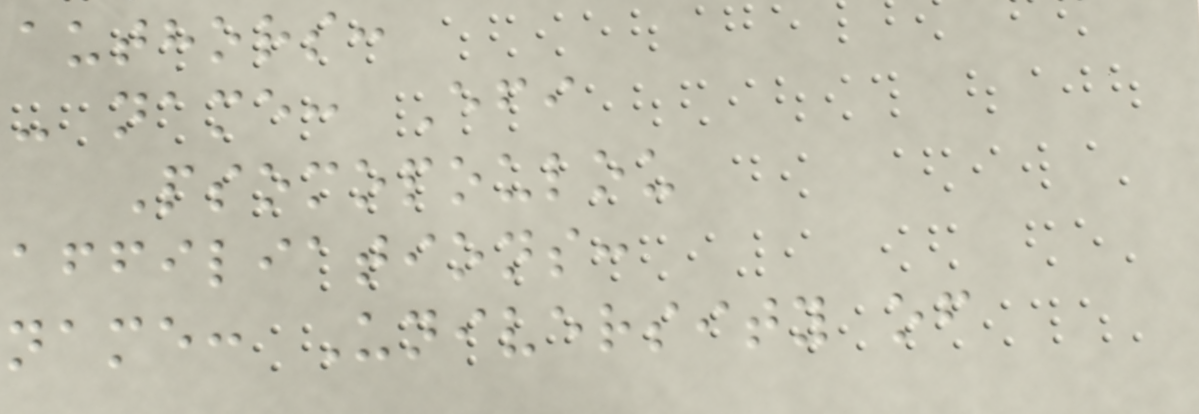authors:
- name: Efi
Psomopoulou
affiliations:
name: University of
